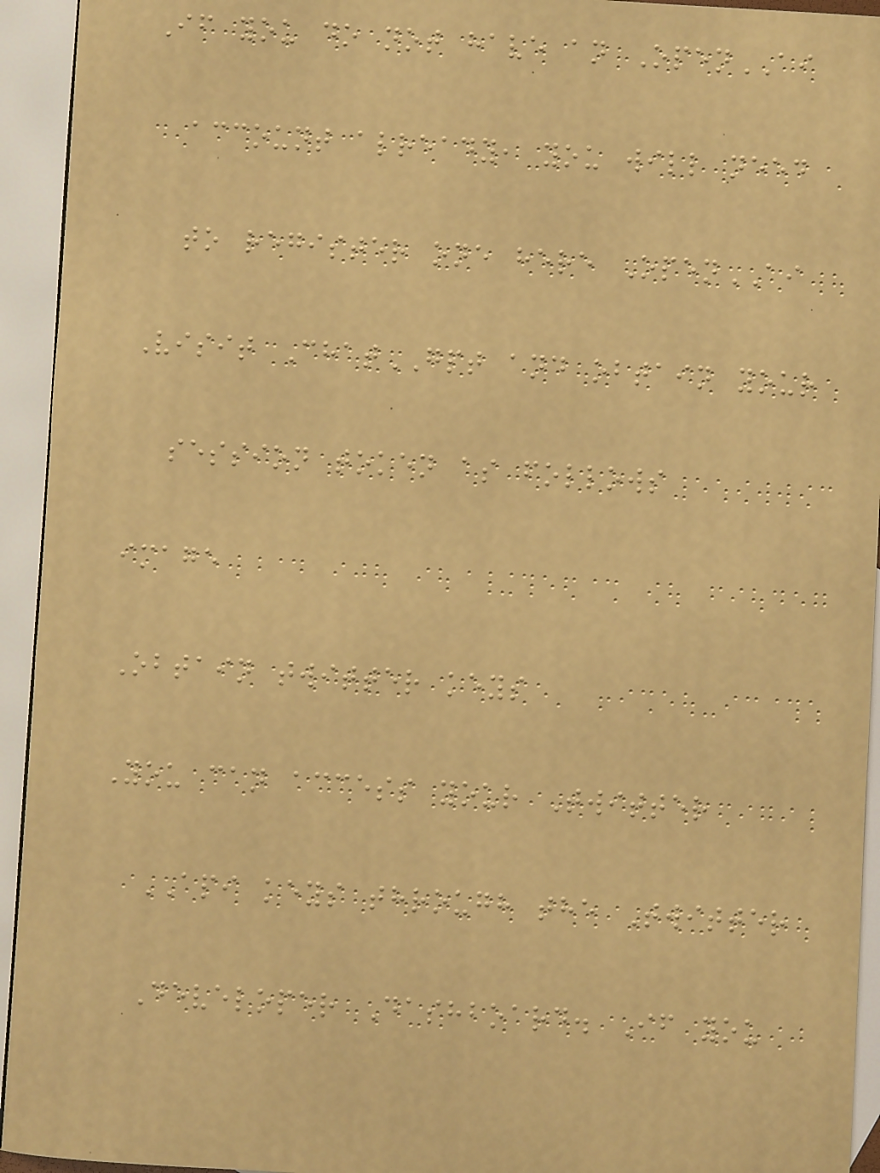If you do not have an OpenAI
account already, you will need
to register one here OpenAI
Visit ChatGPT and obtain your
session token as follows
image
Obtain twitter keys
You can access your Twitter
API keys through the Twitter
Developer Dashboard. If you
